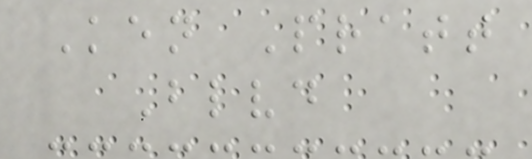Ken Pratt
Blvd
